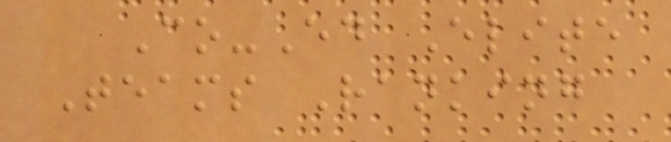Co-Ed Elite
Teams Ranking
